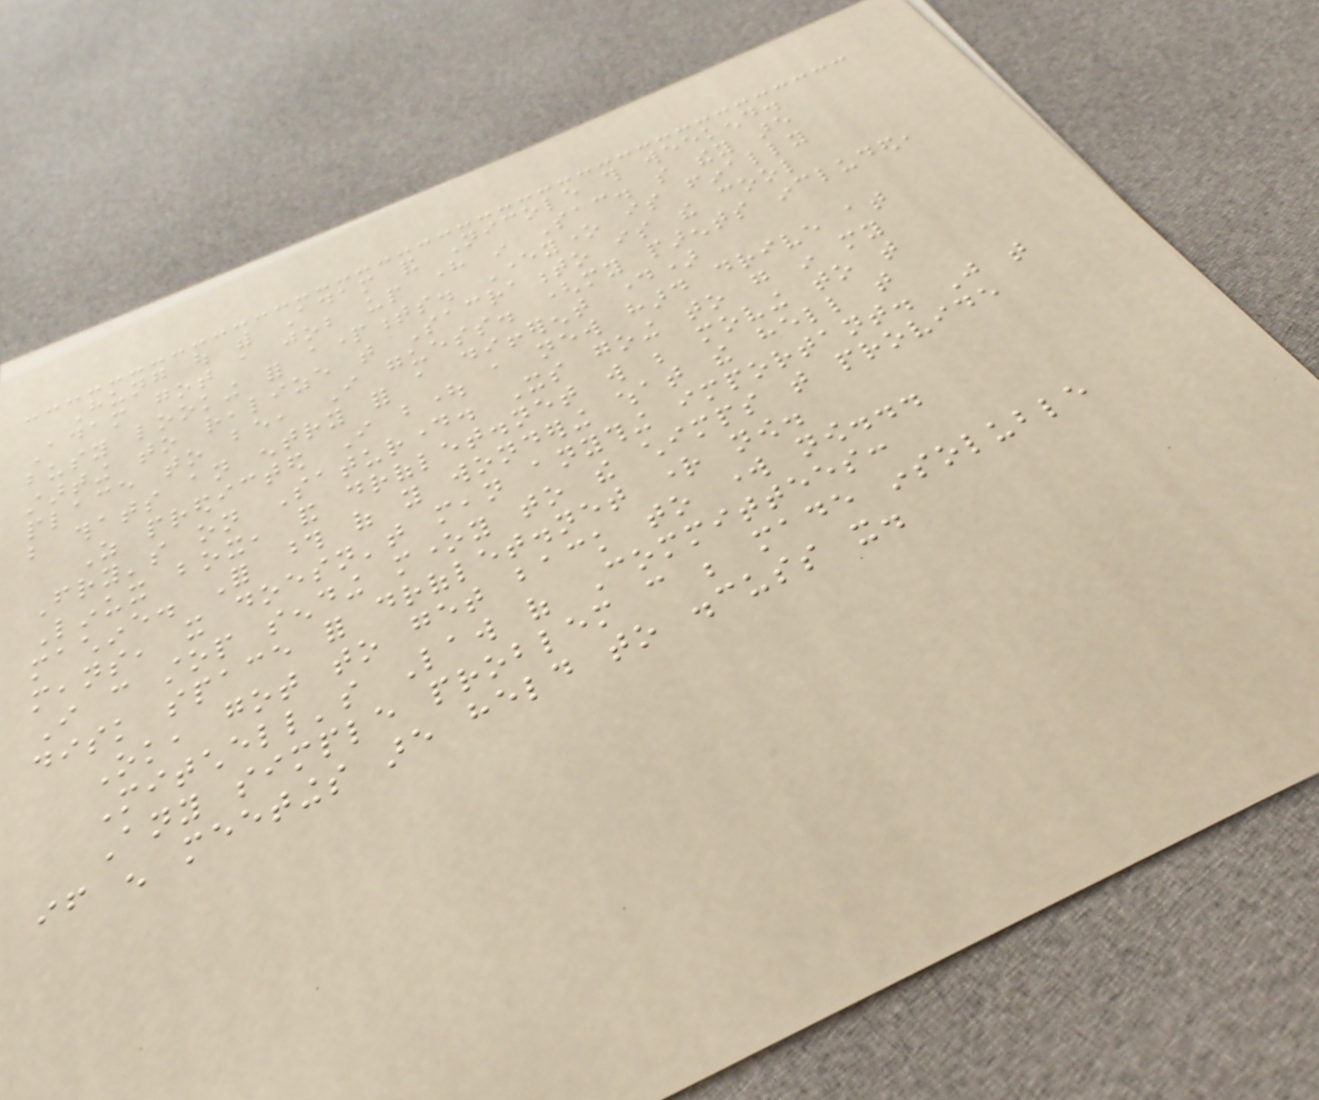Hung out with Adam and Nicole this weekend.
Adam got a job up here in Sac. so they are
busy looking for apartments. Everyone is finally
starting to realize that Sacramento is the cool
place to be, I guess. (my parents included,
but thats an entry for a different day)
As predicted I bought a new hard drive at
Fry's on Saturday. Its going to go in my
Linux box, and droflet.net will be moving to that
machine. For those of you wondering what the hell that
means, it doesn't mean anything important. Just that
I can stop sending money to the chimps that provide
disk space for droflet.net right now.
Ok, got to get back to work now...
Mitchell's Law of Committees:
Any simple problem can be made insoluble
if enough meetings are held to discuss it.
